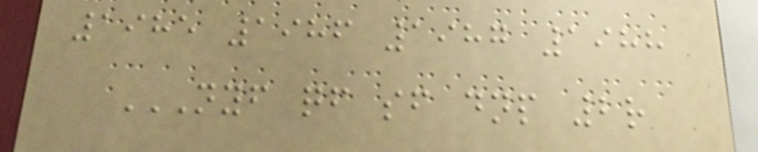1985 1986 1987 1988
NYF QF SF DNP 2R
